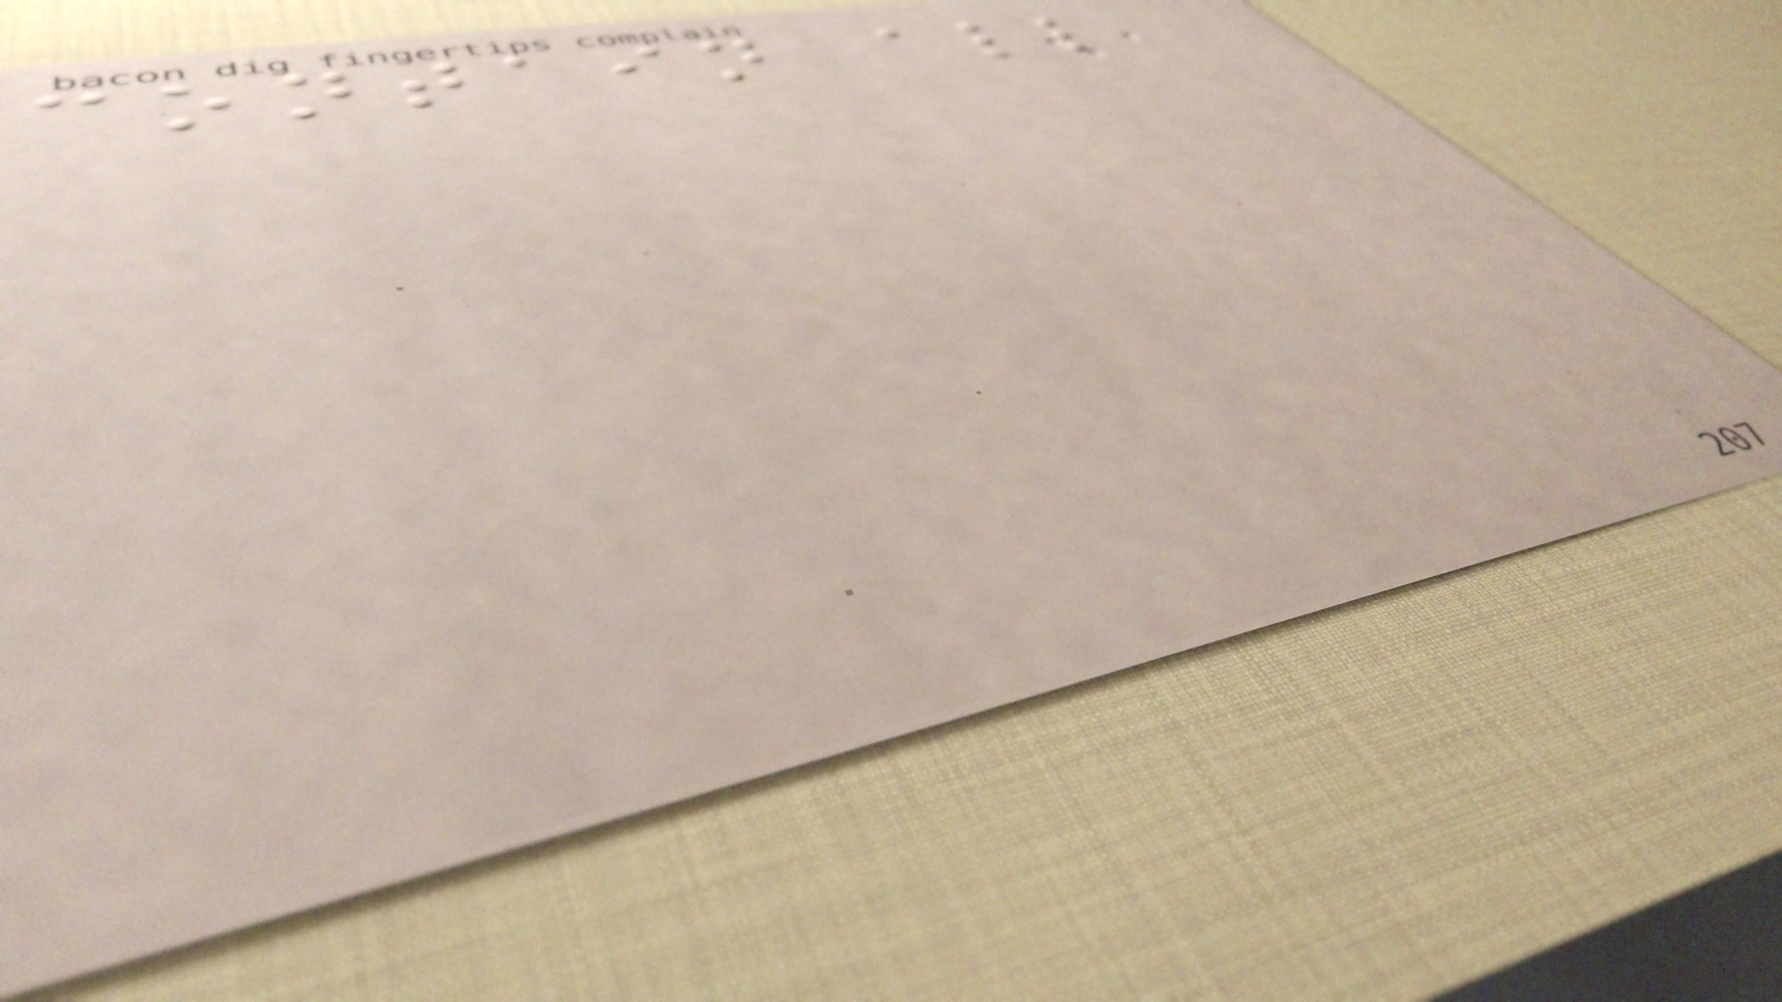contain all
